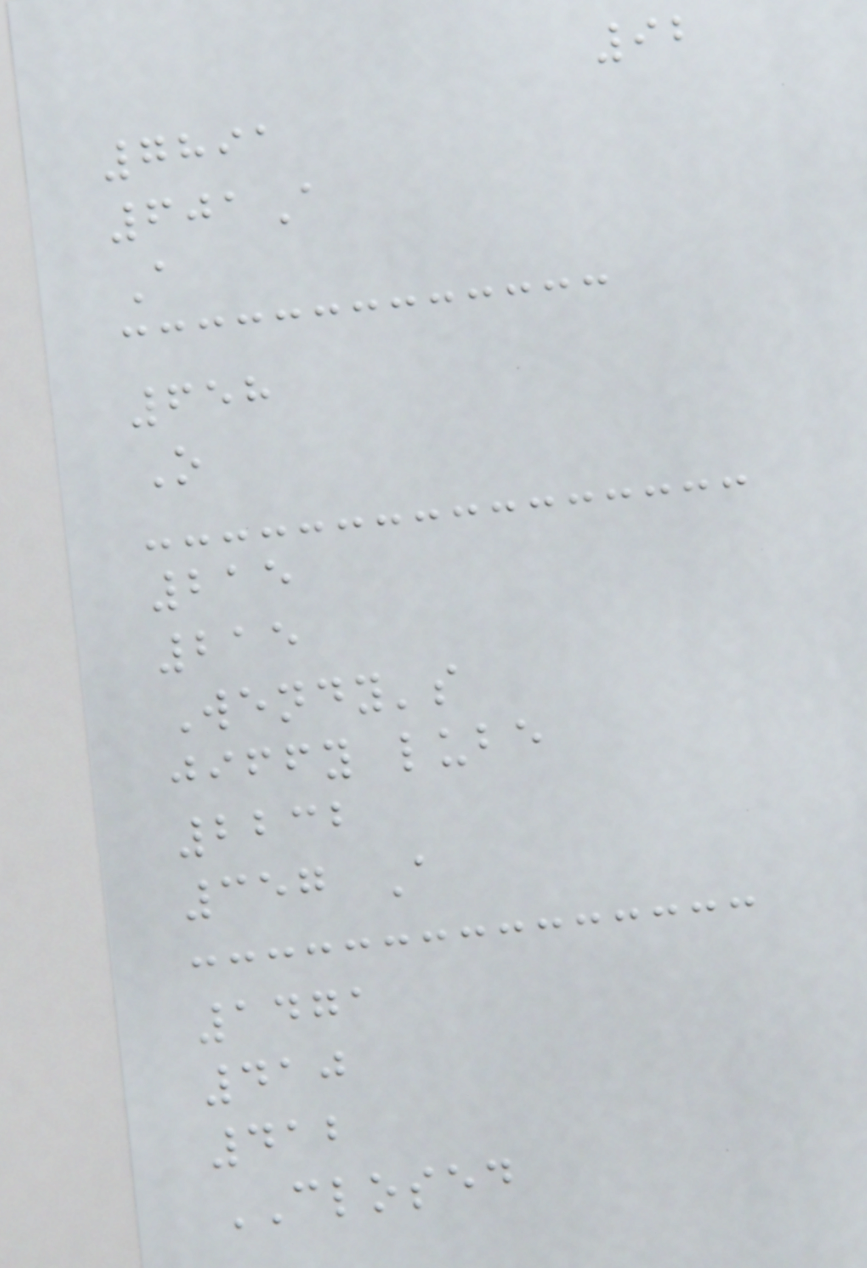92
7891
601A
A
658
O
215
215
Wendy's
jiffy lube
2232
357 A
1471
410
412
CLOSED
